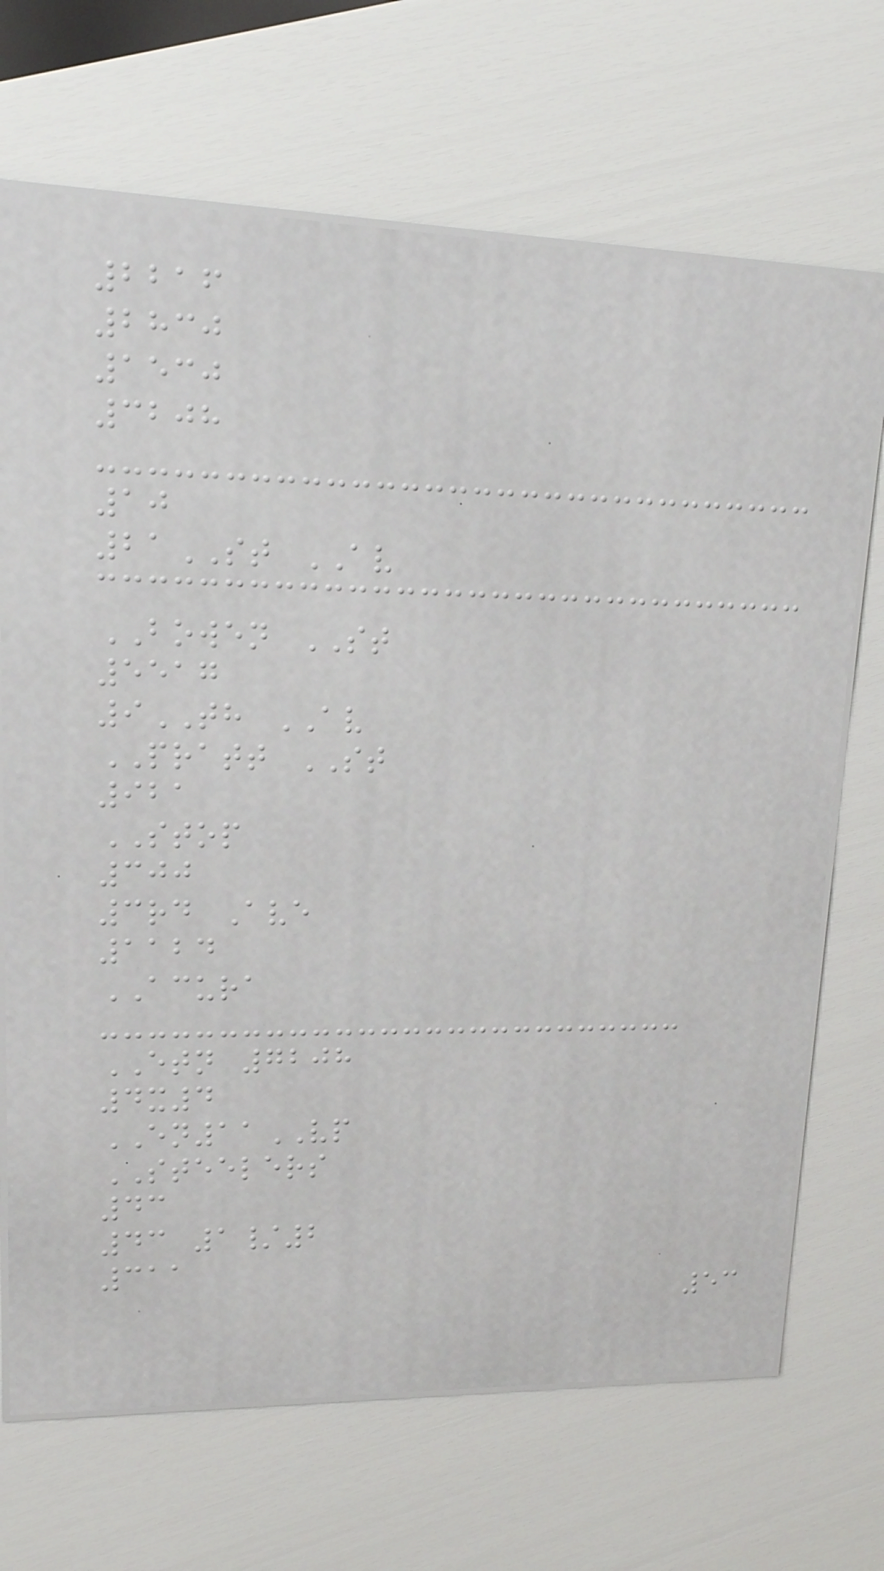2216
2830
1530
3208
10
21ST AV
BOWEN ST
5517
9TH AV
PRATT ST
921
STOP
300
3rd Ave
1124
ACURA
ETN 7208
4x4
EN11VP
STEELERS
43
43 1/2
311
53
